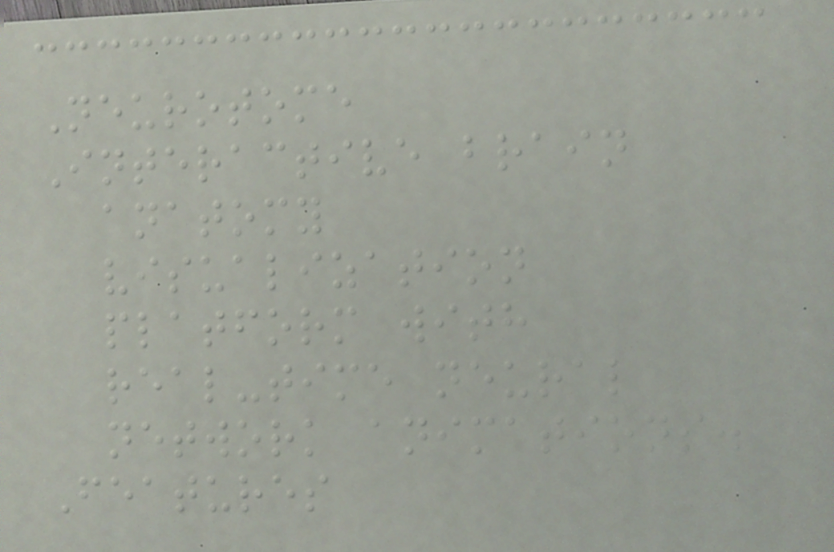Neurotome
Interactive brain
anatomy
visualization
platform with
real-time neural
network animations.
Features
